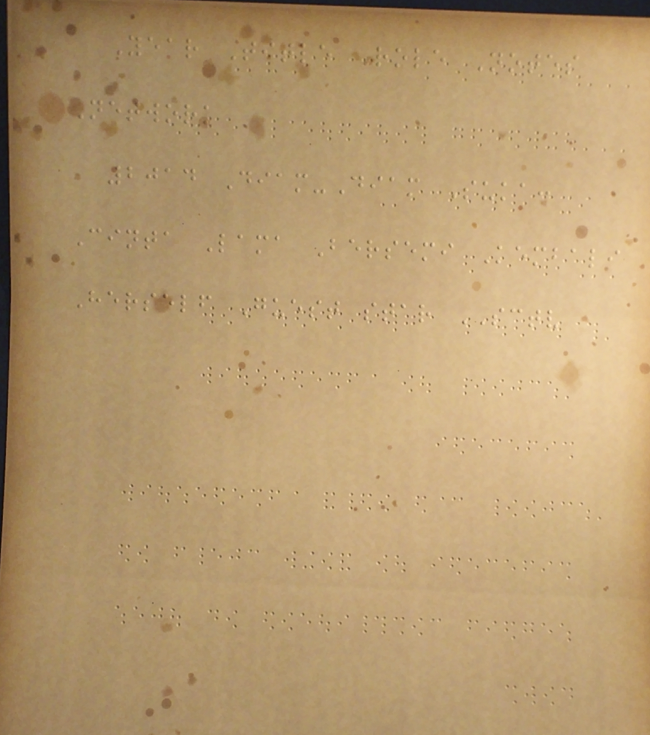Year Title Role Notes
Network
2014 Diam-Diam Suka:
Cinta Lama Bersemi Kembali
Herself Guest star SCTV
